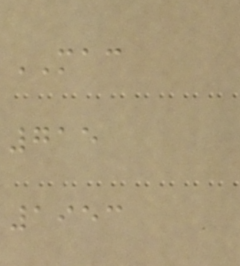MAC
715
1953
